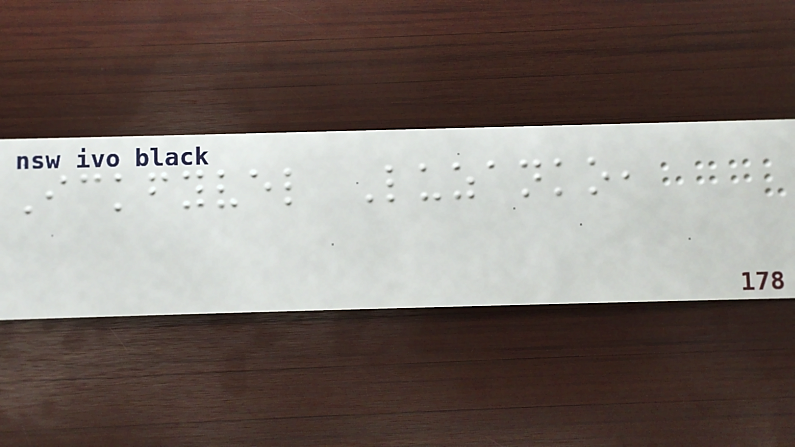Ickfyvel Luzanko,
